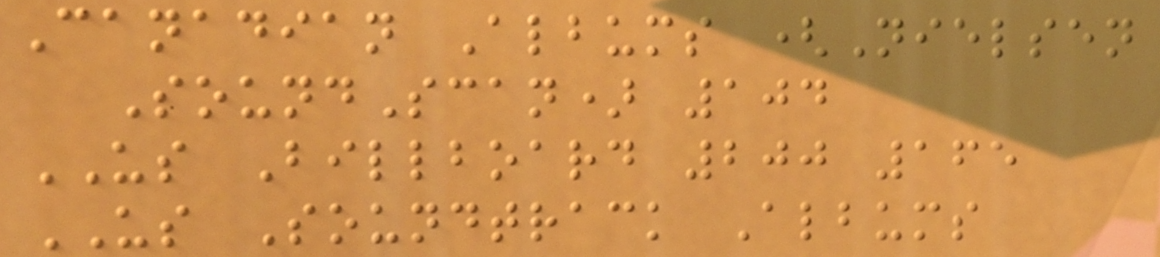Canadian Albums (Nielsen
SoundScan) 104
US Billboard 200 165
US Soundtrack Albums
